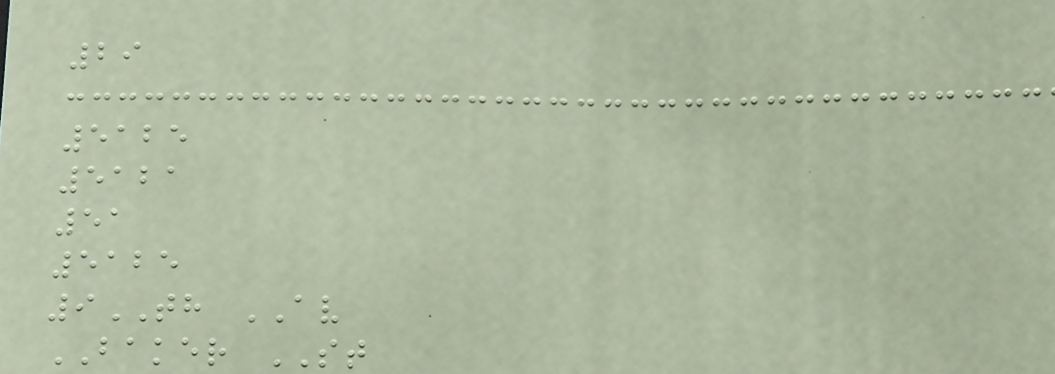29
5125
5121
51
5125
9TH AV
BAKER ST
